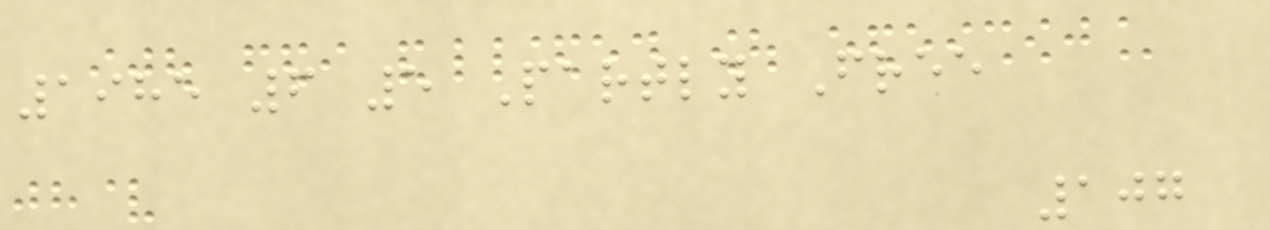1985 6 5 Partly Free
107
